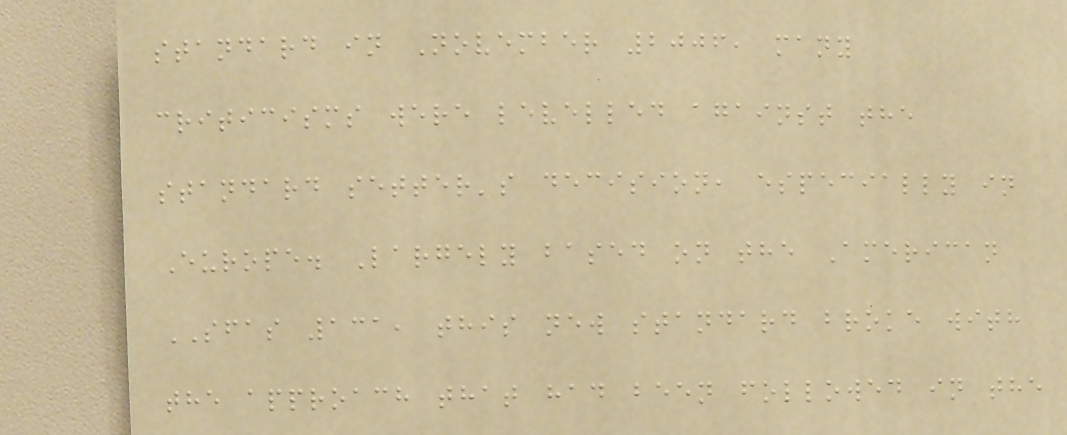standard in November 2006, many
criticisms were levelled against the
standard setter's decision, especially in
Europe. Largely based on the American
SFAS 131, this new standard broke with
the approach that had been followed in the
